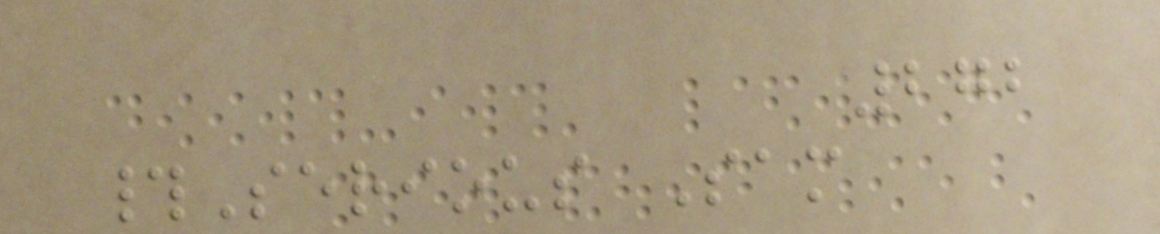272
#Serious Sam
